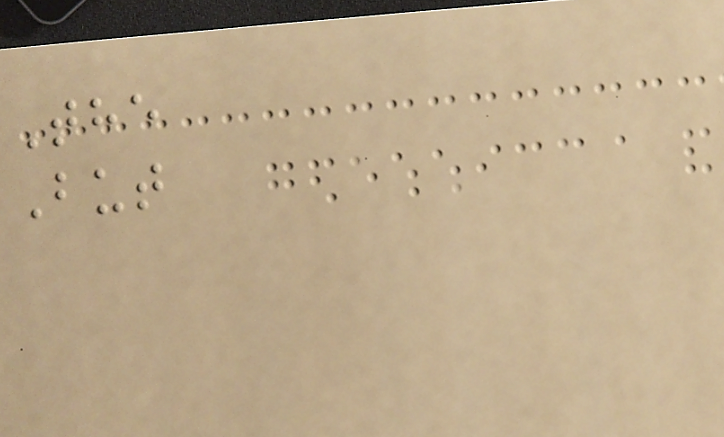The
But
